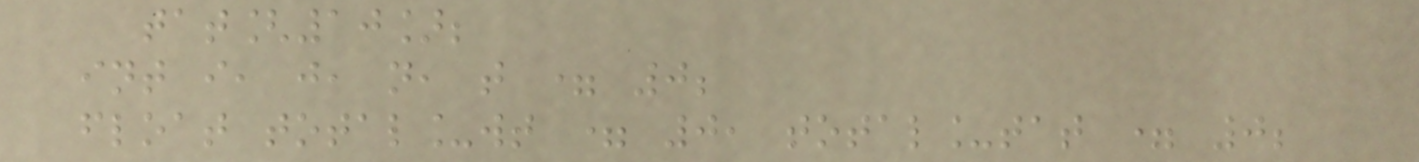tat[10];
int i, j, n, t = 0;
float total_wt = 0, total_tat = 0;
